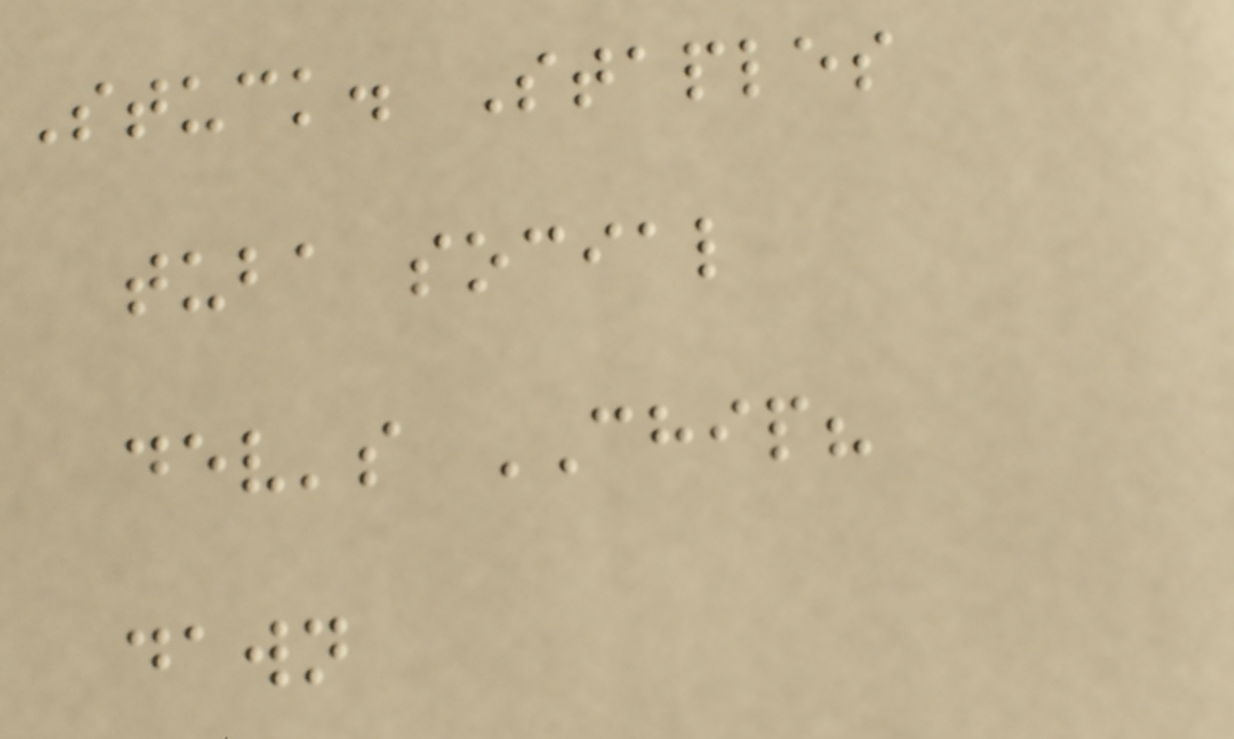Stuck. Staples
tuba social
dev's CHIP?
dawn
